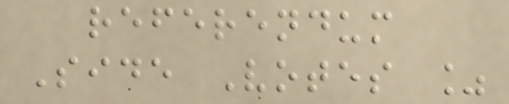referendum
Side Votes %
